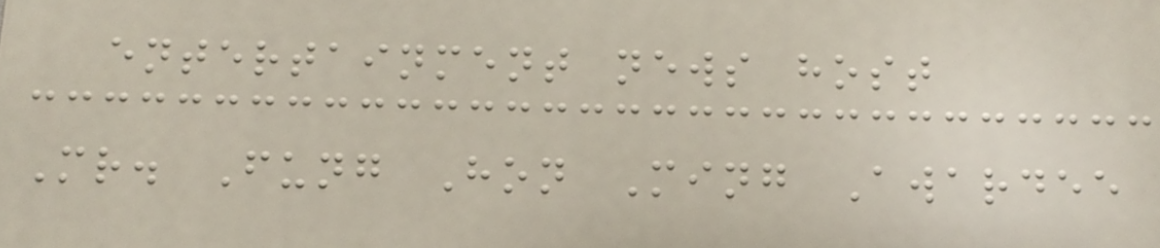entertainment news host
Mr. Fung Hon Ming Awardee
